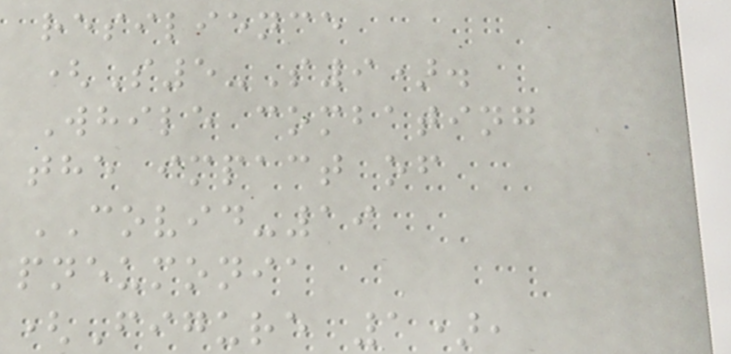resilience
(S5-S9).
While combating
the impact of
COVID-19
pneumonia
(Figure 1),
